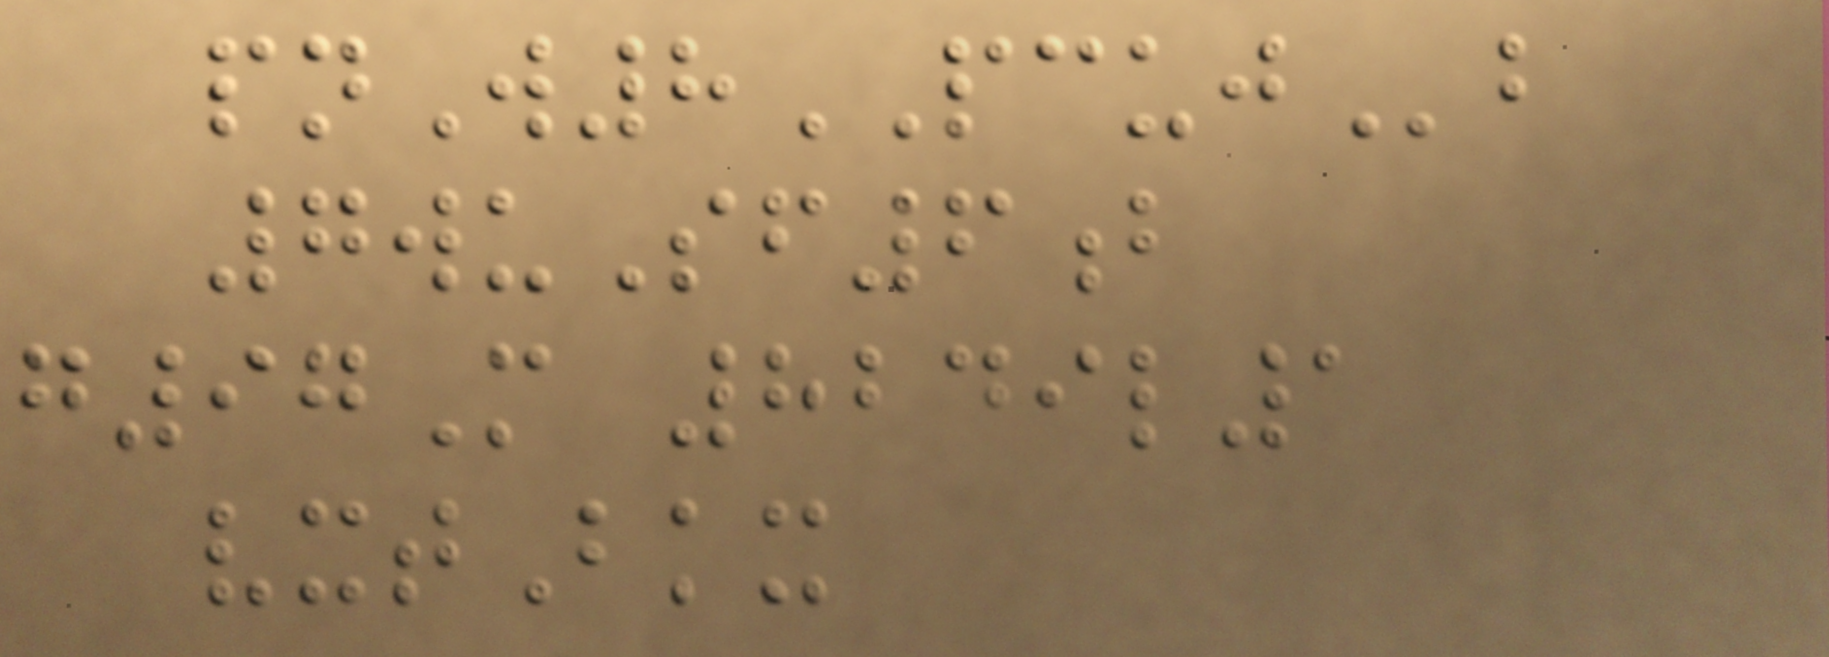pnW8PCUJb
7wuSf6b
g97M 8249l1
vxtBkx
